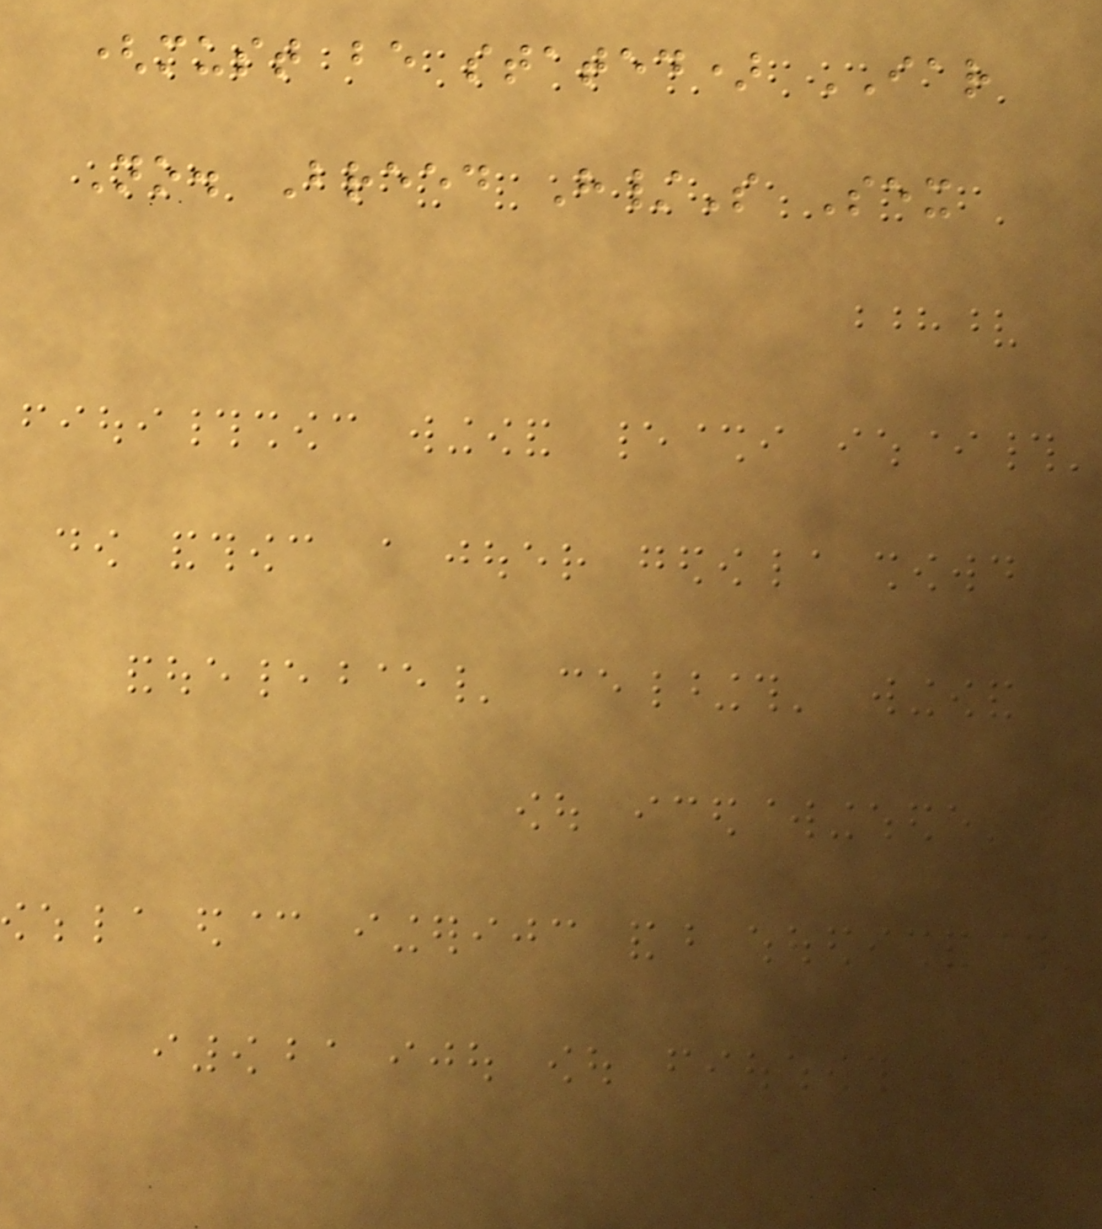(must be stated) IAR
No. Breed H/S Sex
